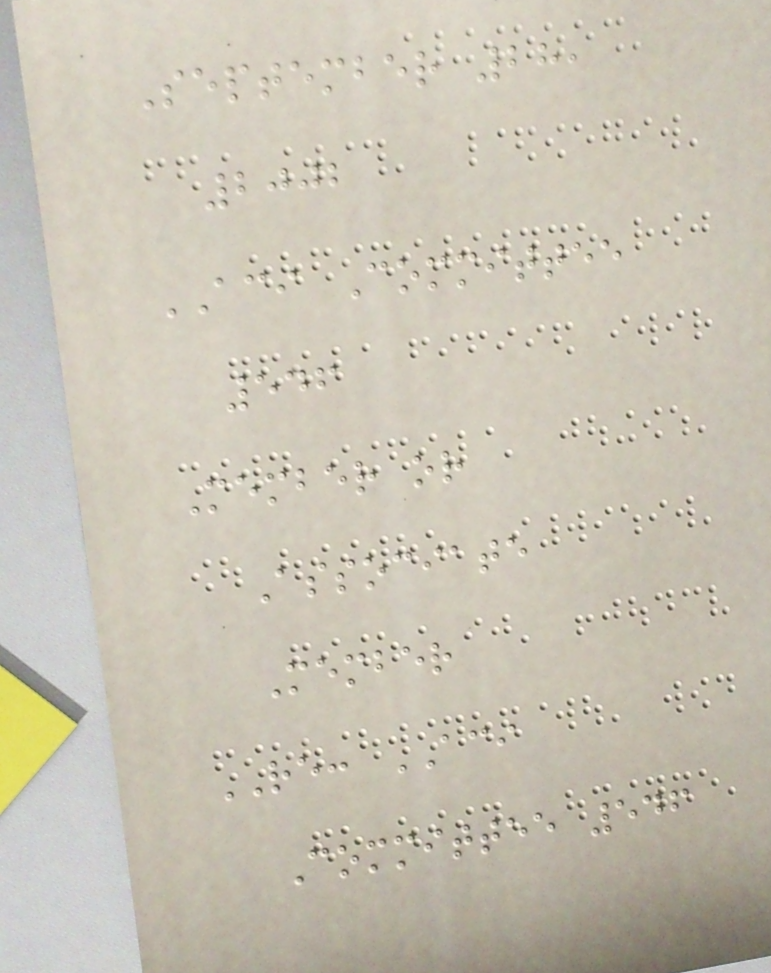September 28,
2002
ACI Committee
546
Member or
Associate
Member
RE: ACI
Committee 546
